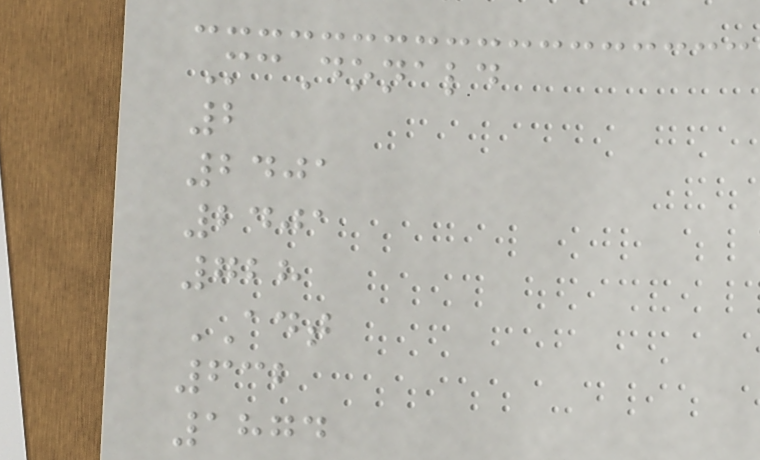McDonald
2
2401
2401
728
ADT
632
1874
